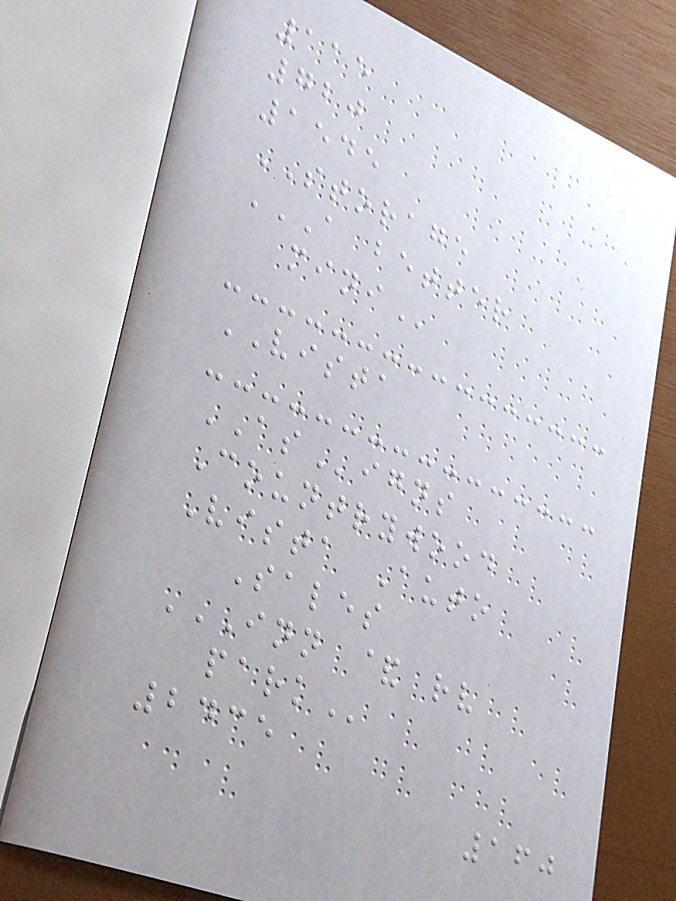115
720
1545
STORAGE
A BETTER
MINI
VISTA
ASigns
Countrywood
Vista Auto
Sales
INN & RV
PARK
2435
160
